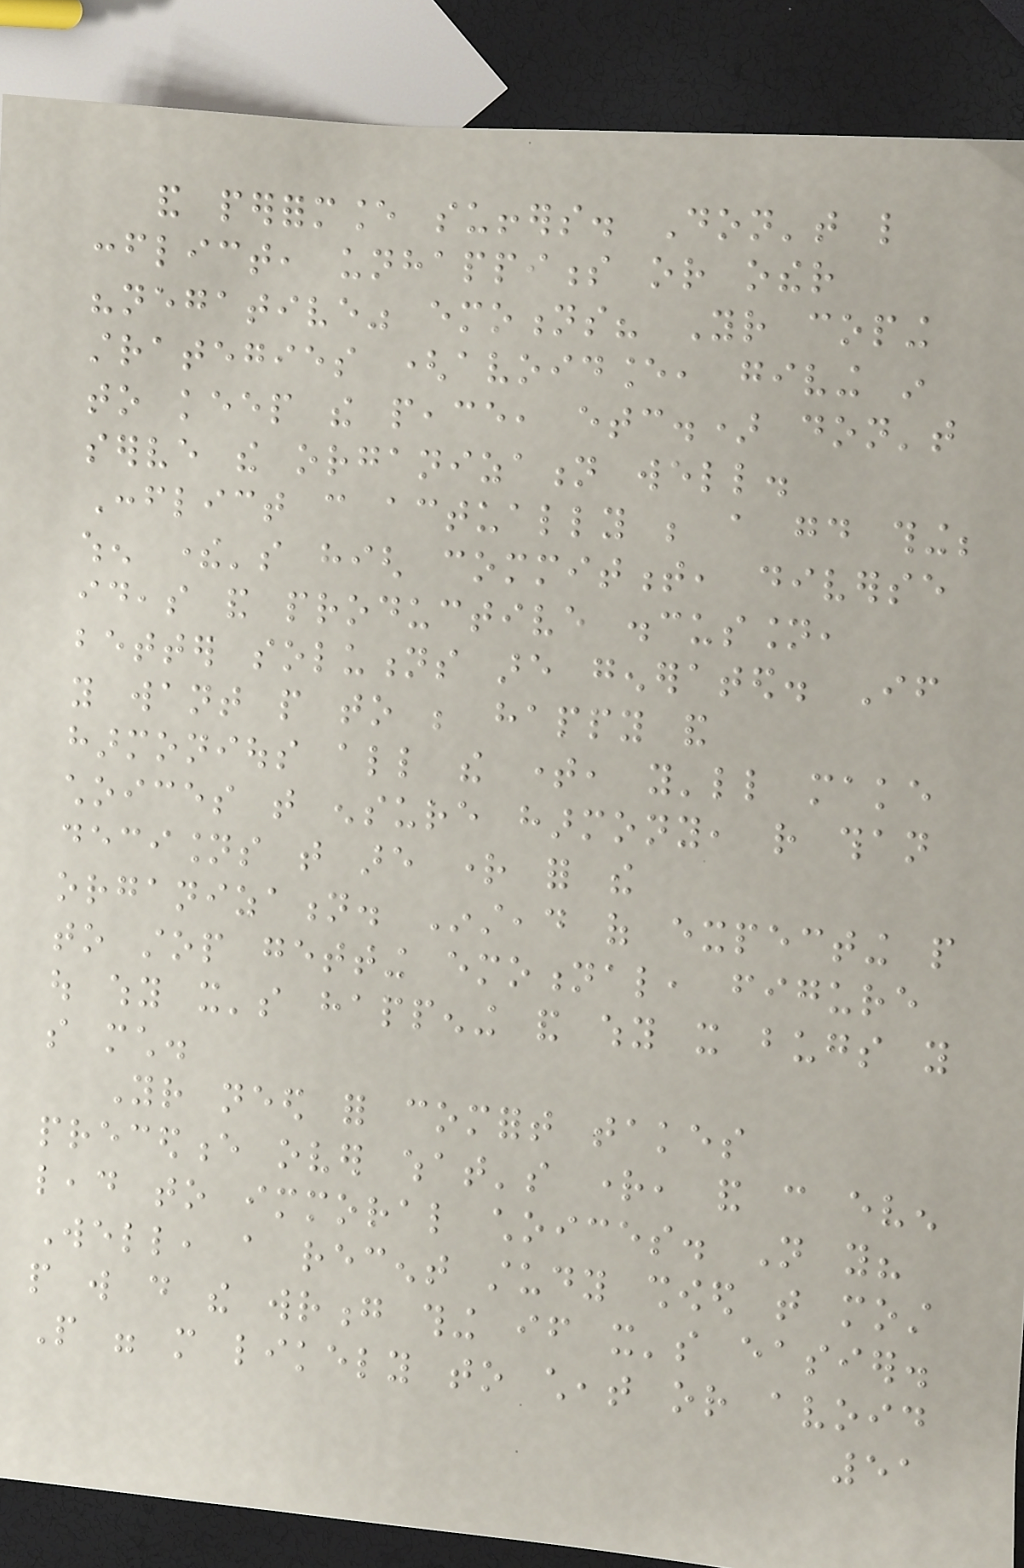and performance suffers. Don't like
conflict, unhappiness or other
"negative" emotions? Your coping
strategies (avoidance, giving in
to keep the peace, etc.) don't
serve the organization well.
Conflict can actually be a good thing;
when there's high commitment, diverse
ideas and productive discussion,
better solutions are generated. If
you want people to be happy and
harmonious all the time, you'll make
choices that ensure harmony, rather than
decisions that are right for the
organization. Instead of expecting people
to stop getting emotional, figure
out why it's happening and why it bugs you
so much.
Your need for comfort takes
precedence over what's right, and can even
lead to immoral choices. Not you?
Well, a recent study showed that most
people will do the wrong thing if it's easier.
People were more likely to cheat or avoid
51
